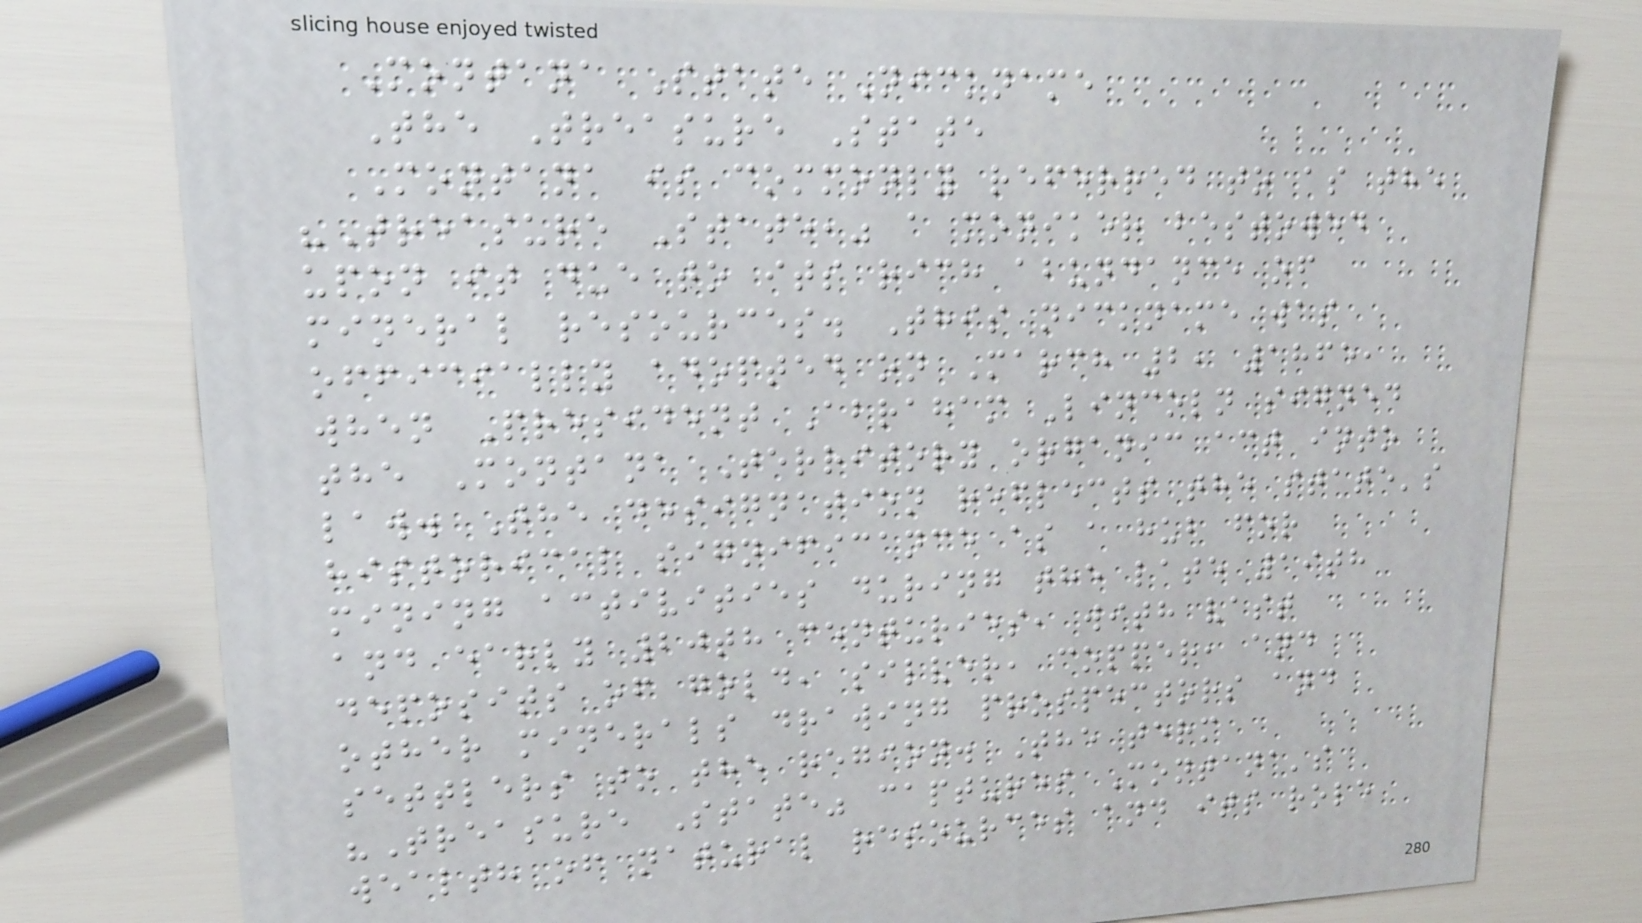Montana State Nickname
The Treasure State
Montana is commonly referred to as the
"Treasure State," a moniker bestowed
upon it due to its rich abundance of
mineral resources. This nickname was
officially adopted on March 2, 1865,
when President Abraham Lincoln signed
the Montana Territory organic act into
law. The designation reflects the state's
historical significance as a hub for
mining activities during the late 19th
and early 20th centuries, with vast
deposits of gold, silver, copper, and
other minerals drawing prospectors and
settlers to the region. The term
"Treasure State" captures Montana's
wealth of natural resources and its role
